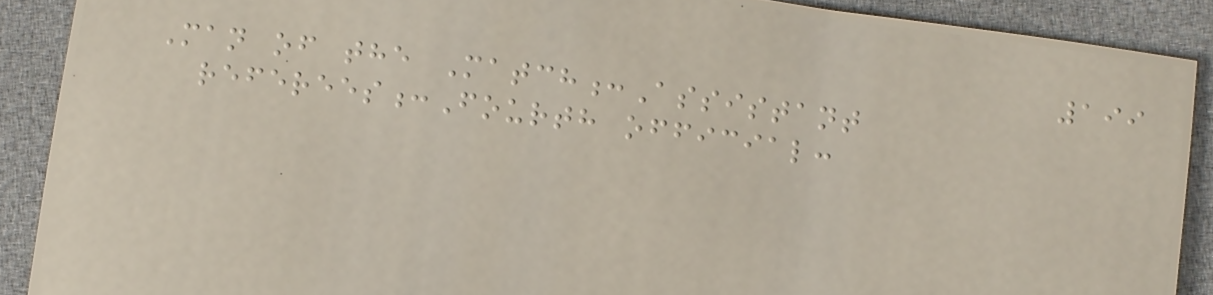199
Man of the Match:Assistant
referees:Fourth official:
